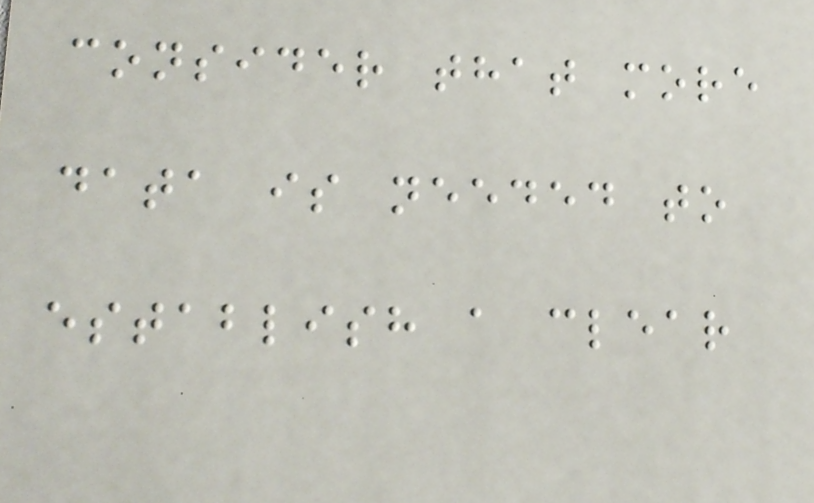consider that more
data is needed to
establish a clear
